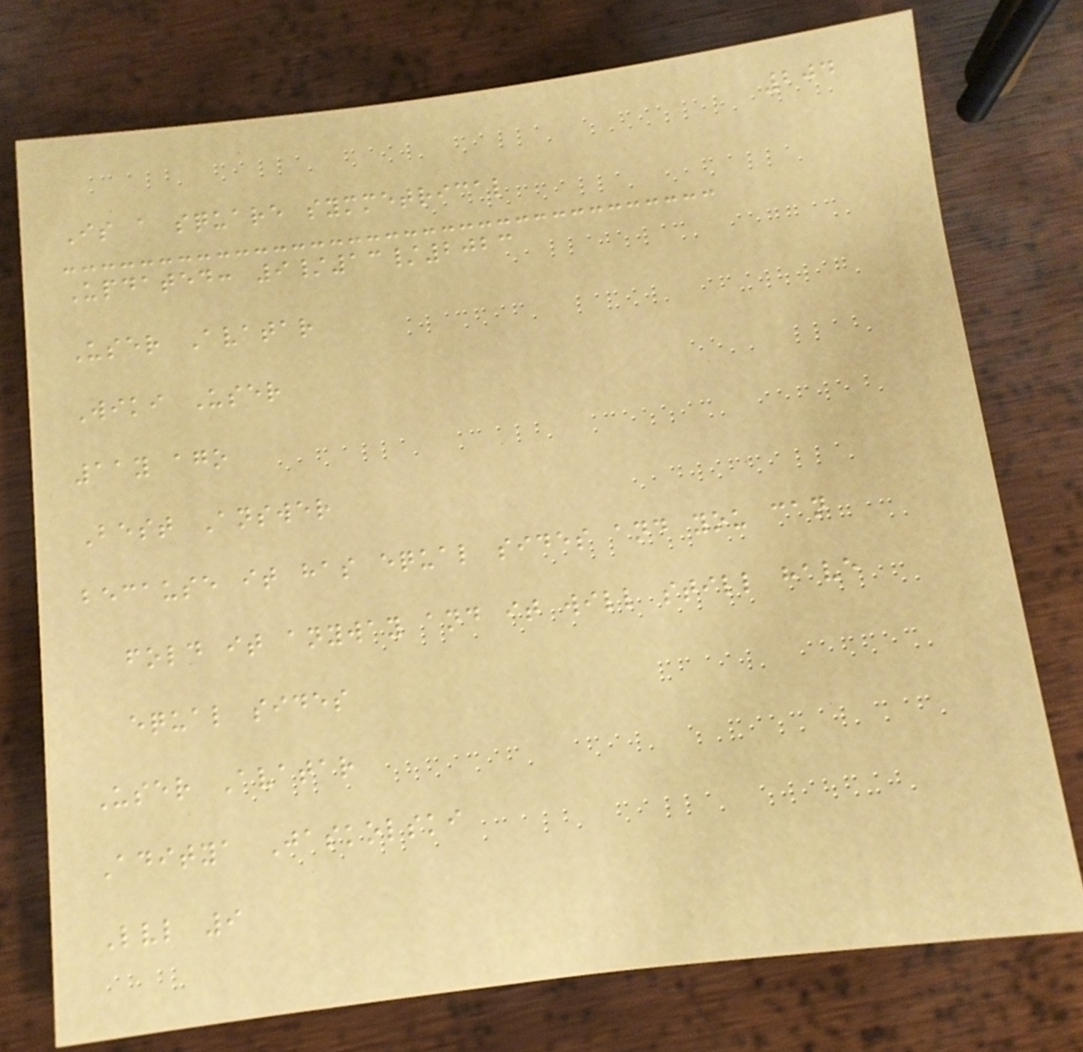204
Is a square symmetrical
Updated: 9/13/2023
User Avatar
Wiki User
11y ago
Best Answer
because it has equal sides and you can
fold it anyway and it will still have
equal sides
User Avatar
Aditya Jaskolski
Lvl 9
